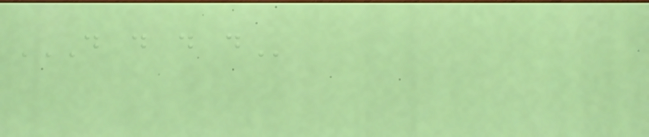D D D D
